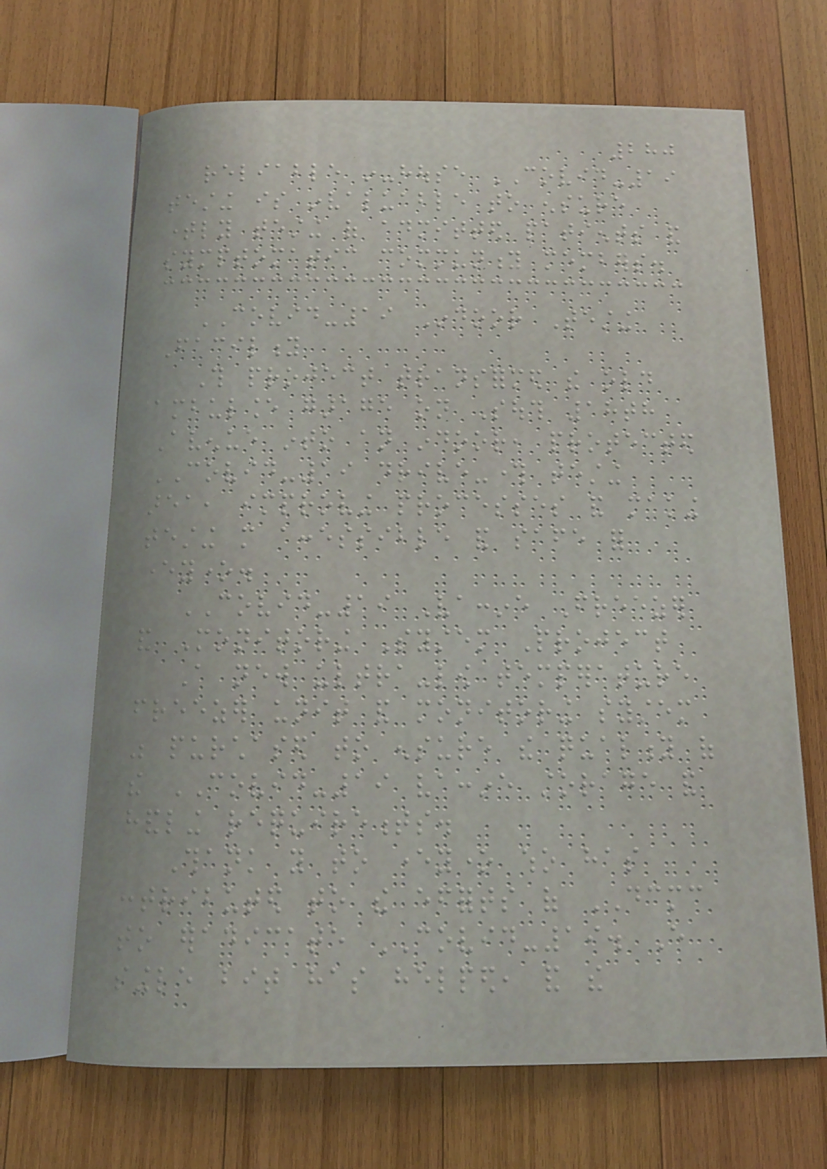280
reliable in-house COVID-19
testing is invaluable to ensure
timely testing of admitted patients and
symptomatic community members.
COVID-19 Indoor Testing
Facility
This project transformed the old
ambulance garage on South 18th
Avenue into an indoor, protected
COVID-19 drive-through testing
area, improving processes and making
testing more accessible and safe for
everyone.
COVID-19 Vaccine Freezer
and Monitoring System Project
A new ultra-low temperature
freezer unit and monitoring system
was purchased to ensure the quality of
the COVID-19 vaccine storage and
handling requirements.
Thank you to everyone who has
contributed to the efforts of DCMC
to eradicate COVID-19. Every
single bit has helped, and the
